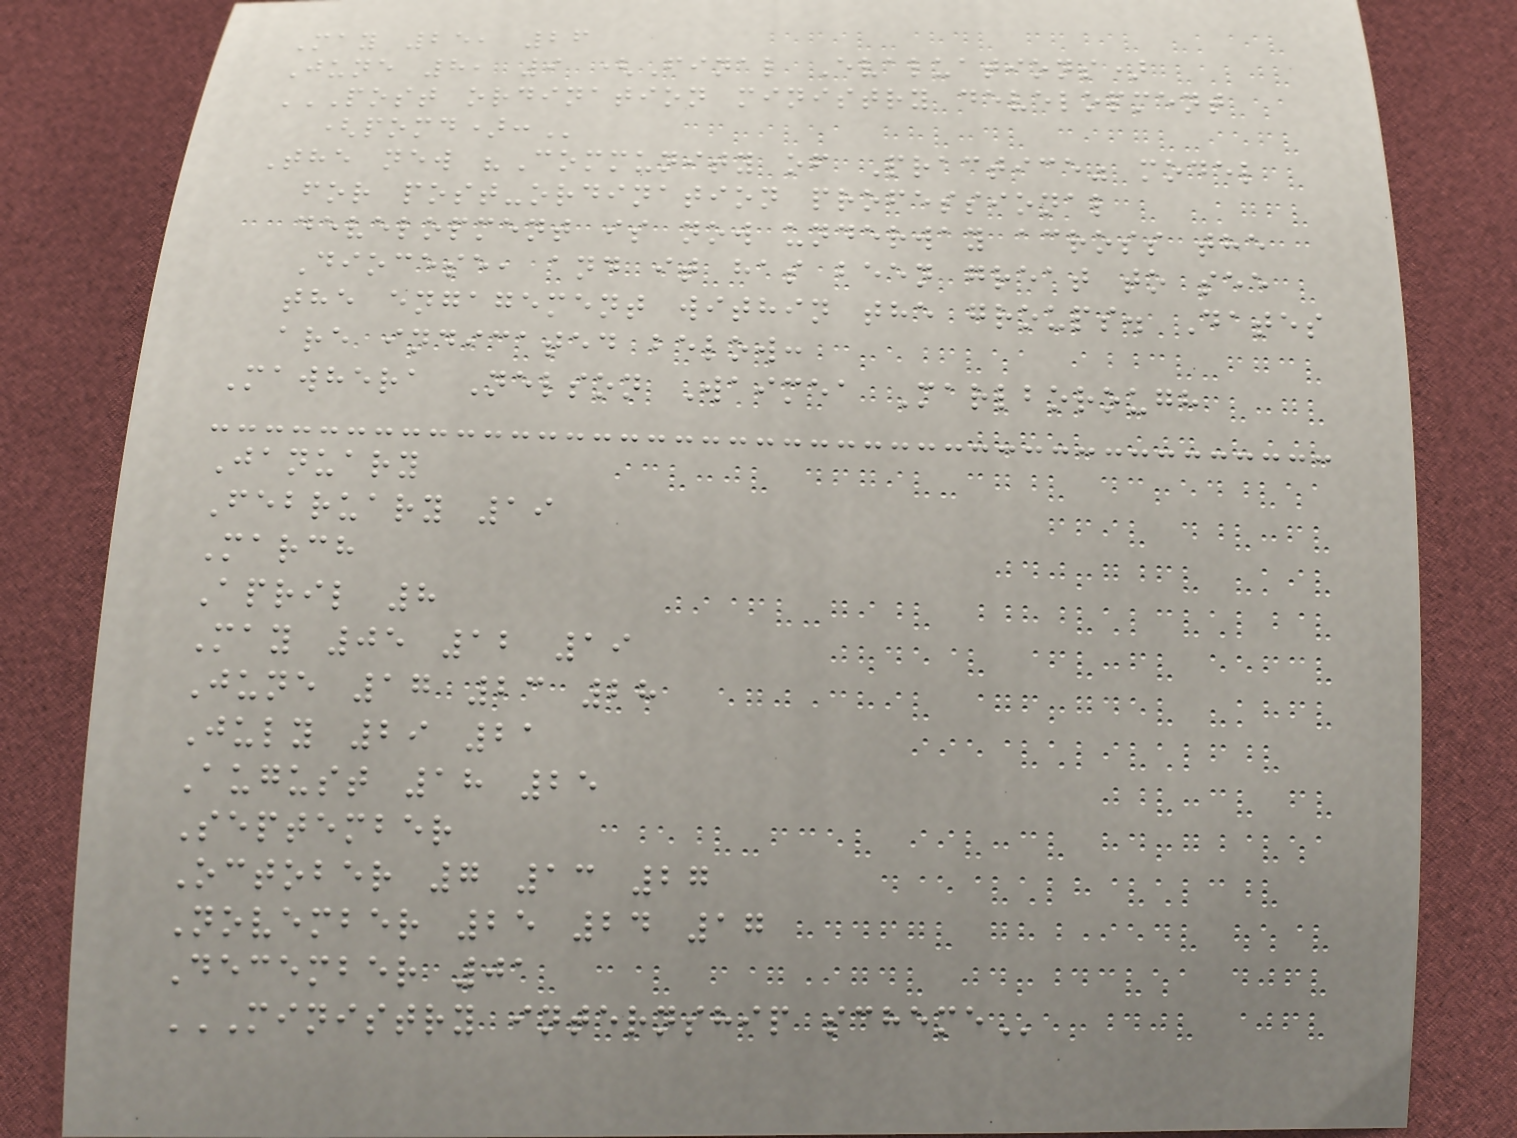May 25, 26
June 8, 9 (Final Evaluations)
POST ORDINATION MINISTRY DEVELOPMENT
(POMD):
The new "Community of Practice" model
for post-ordination professional
development is now underway across the
Diocese, and it has been great to see
the engagement within the groups. Dates
are indicated below:
Mawhera Nelson Waimea Marlborough
January
February 19
March
April 8
May 05 12 19
June 17 23 28
July 29 21
August 18 25
September
October 7 13 27
November 25 24 17
December 01
MINISTRY INTERNSHIP SCHEME
